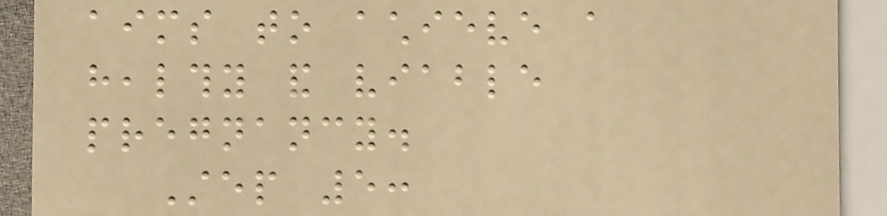aims to achieve a
healthy and viable
pregnancy.
Step 5:
